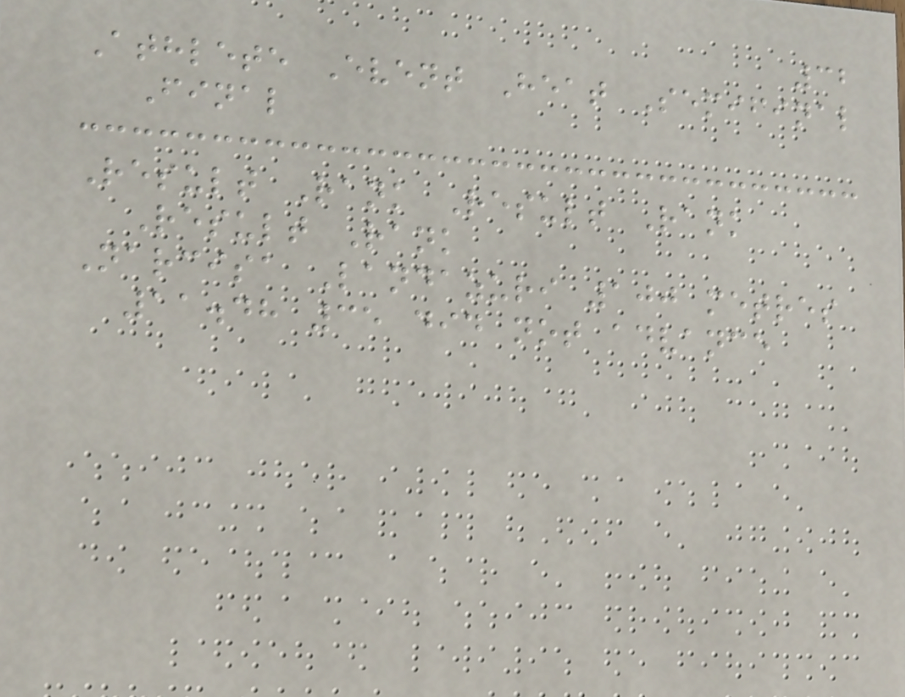32
Athlete Event Heat Semifinal
Final
Result Rank Result Rank
Result Rank
Narcisa Landazuri 100 metres
11.48 35 did not advance
